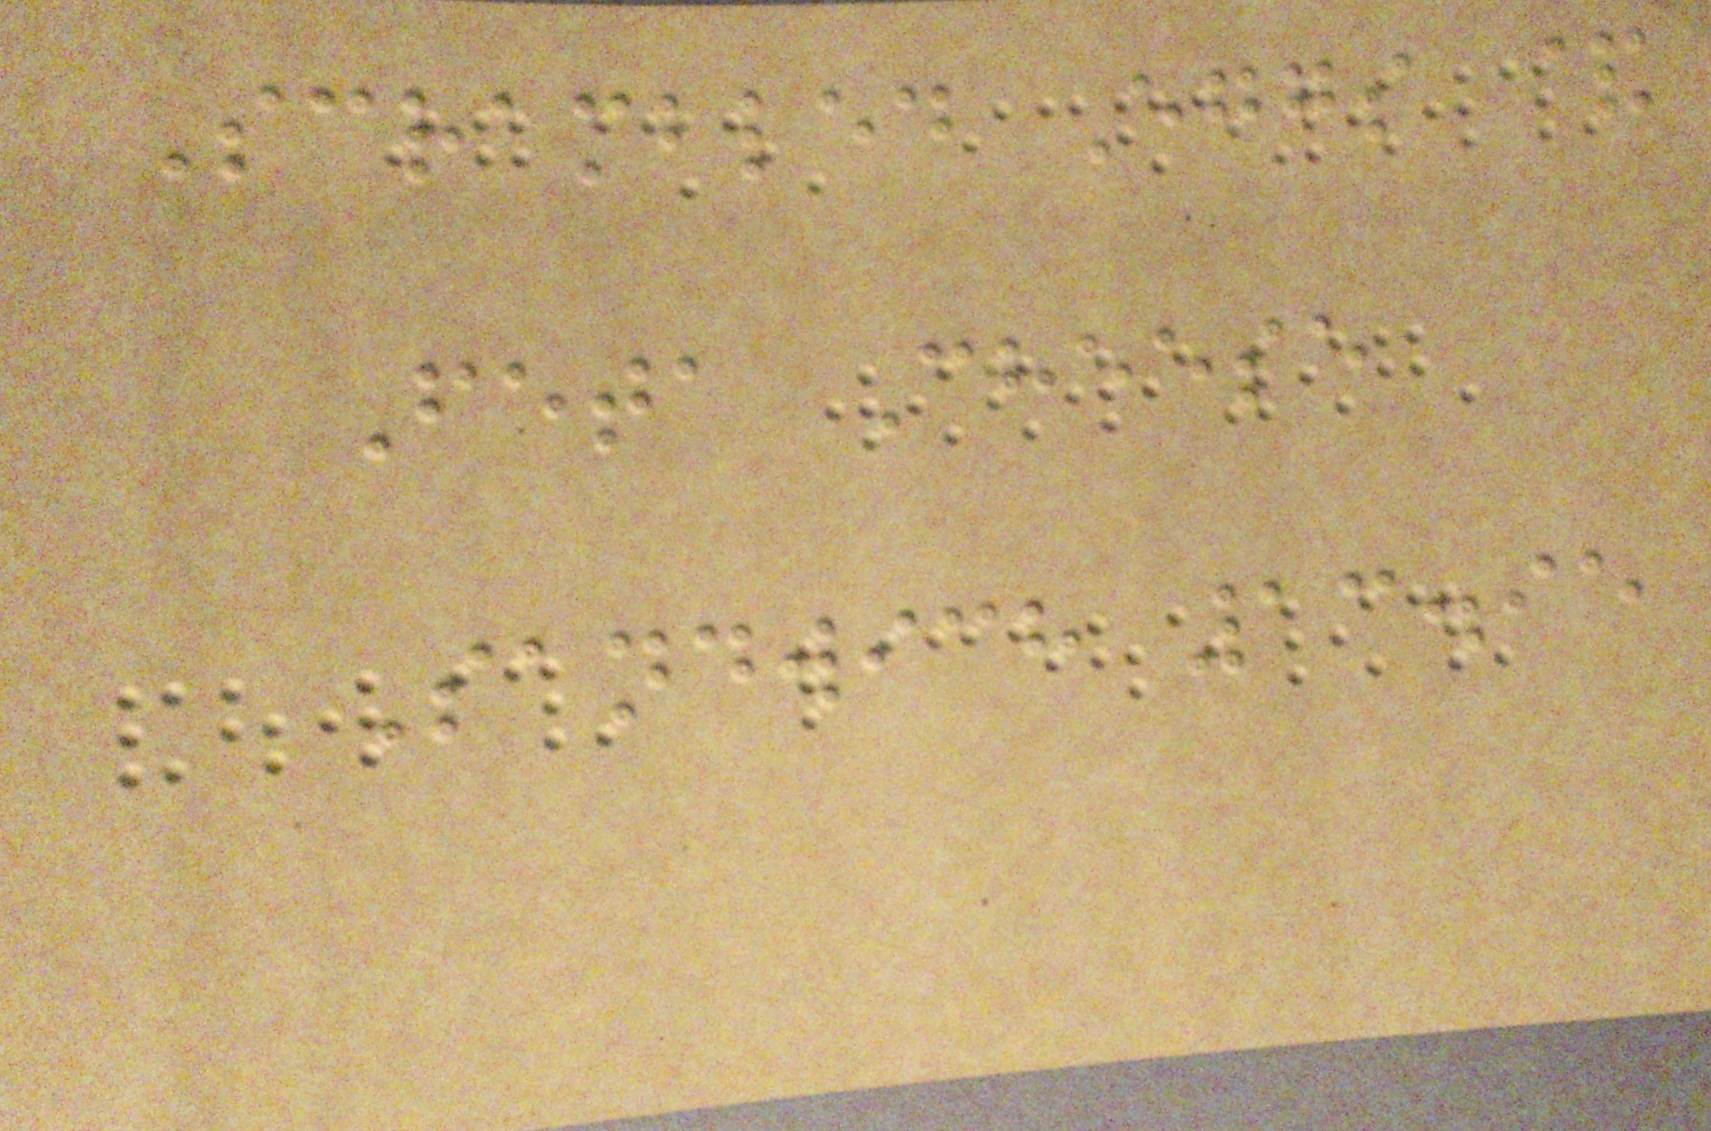Scrambled Eggs &
Feta Cheese
Sandwich 13.95
